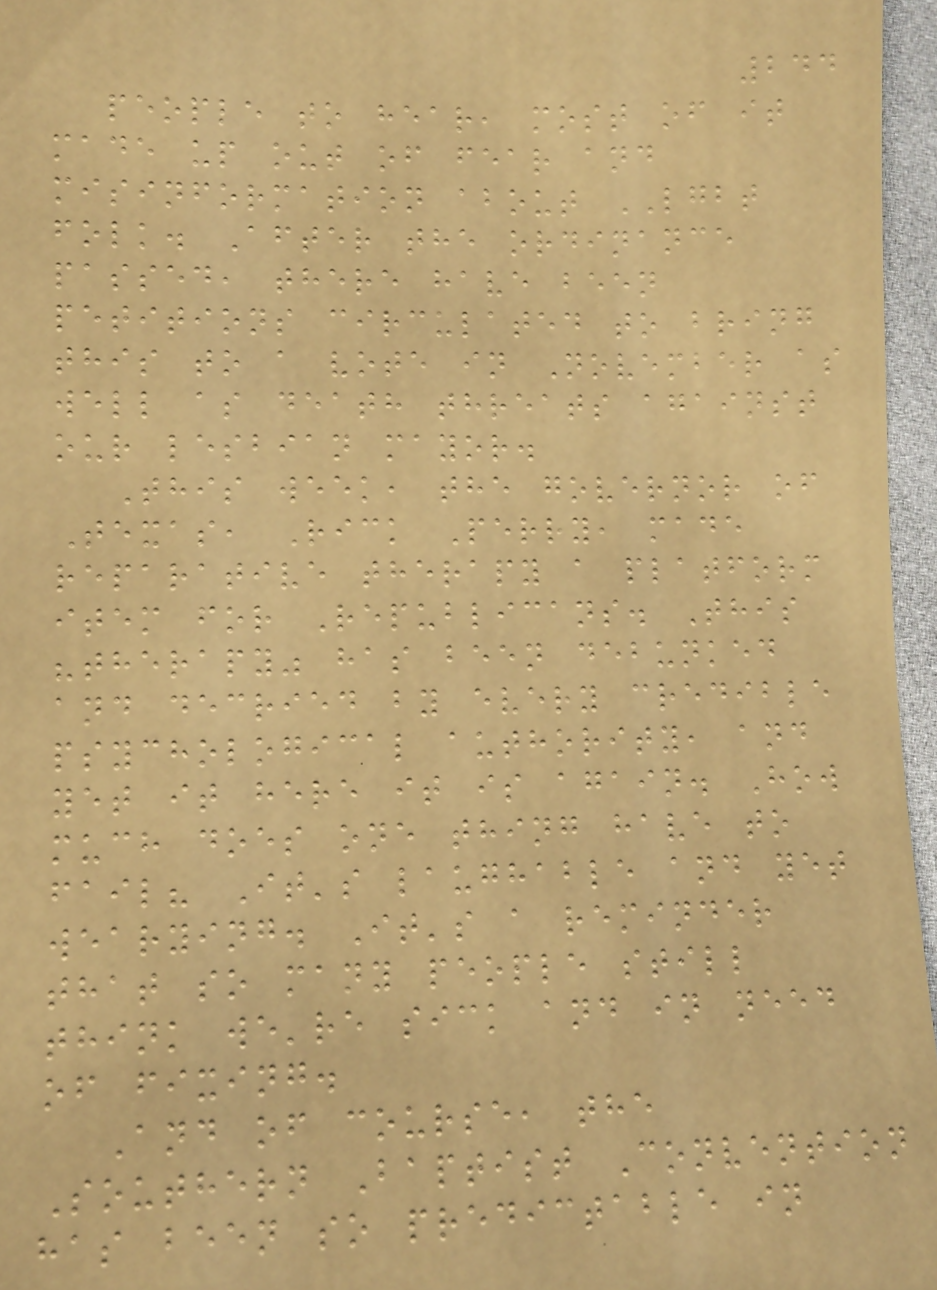244
people to hear, most of it
made up out of fear and
misinformation about LGBT
folk. After the ordinance
passed, there have been
petitions circulated to bring
this to a vote in November as
well as death threats against
our lesbian mayor.
This week, the governor of
Texas, Rick Perry, made
reparative therapy a platform
item for Republicans. This
"therapy" has been debunked
and decried by every credible
psychological authority, and
yet it here it is again. How
much does one thing have to
fail? It's laughable and yet
wearying. It's a reminder
that so many people still
think we're sick and in need
of fixing.
And of course, the
Southern Baptist Convention
has been so predictable in
